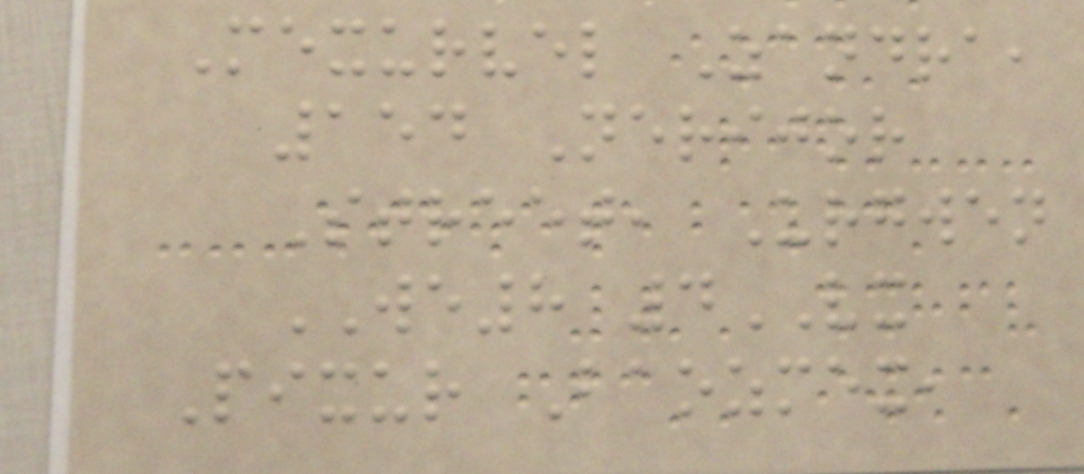Mexurvel Zandra,
154 Nerijor
Street, Urgwen
WE8 4VX
Pixur Baozmex,
